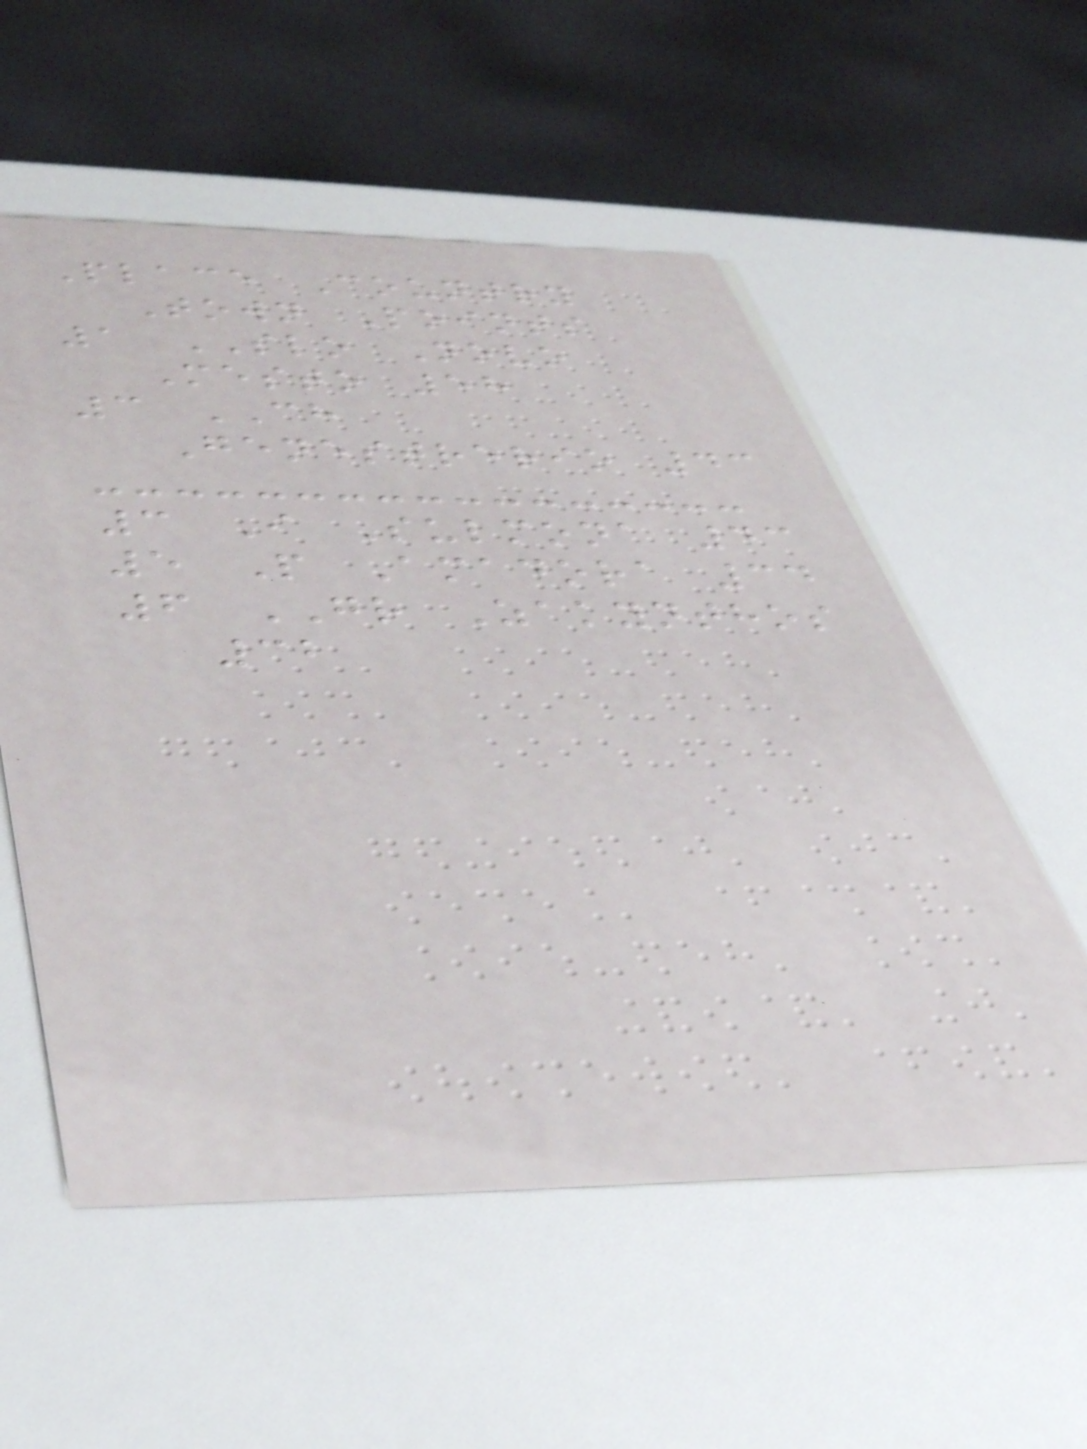Place Country
Town Points
1 SLO Novo
Mesto 58
3 CH
Genestrerio 43
3 I Sulmona 43
5 P Amadora 34
6 GR Zakynthos
32
